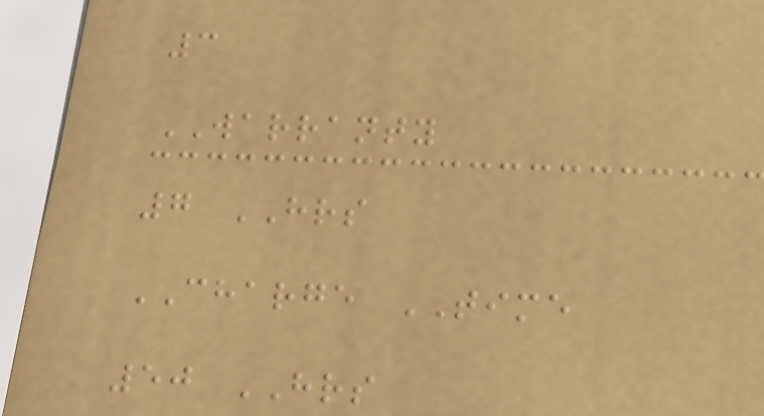3
WARRANTY
7 HRS
CHARGE TIME
50 HRS
